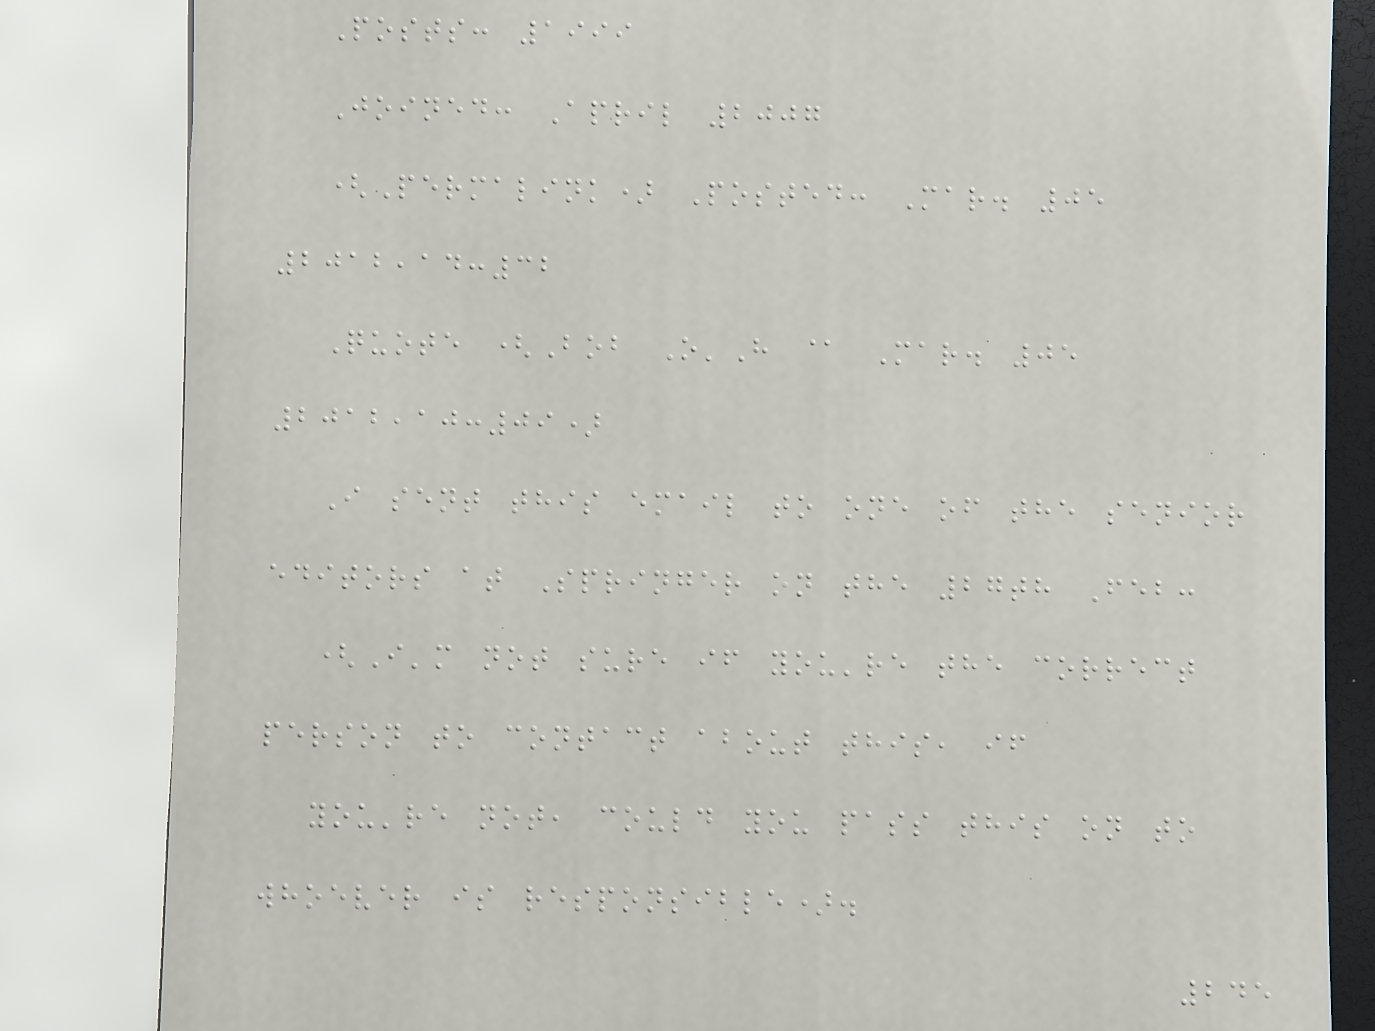Posts: 1999
Joined: April 2007
(Permalink) Posted: Mar. 05
2012,14:32
Quote (Bob O'H @ Mar. 05
2012,10:09)
I sent this email to one of the senior
editors at Springer on the 27th Feb:
(I'm not sure if you're the correct
person to contact about this, if
you're not, could you pass this on to
whoever is responsible).
245
